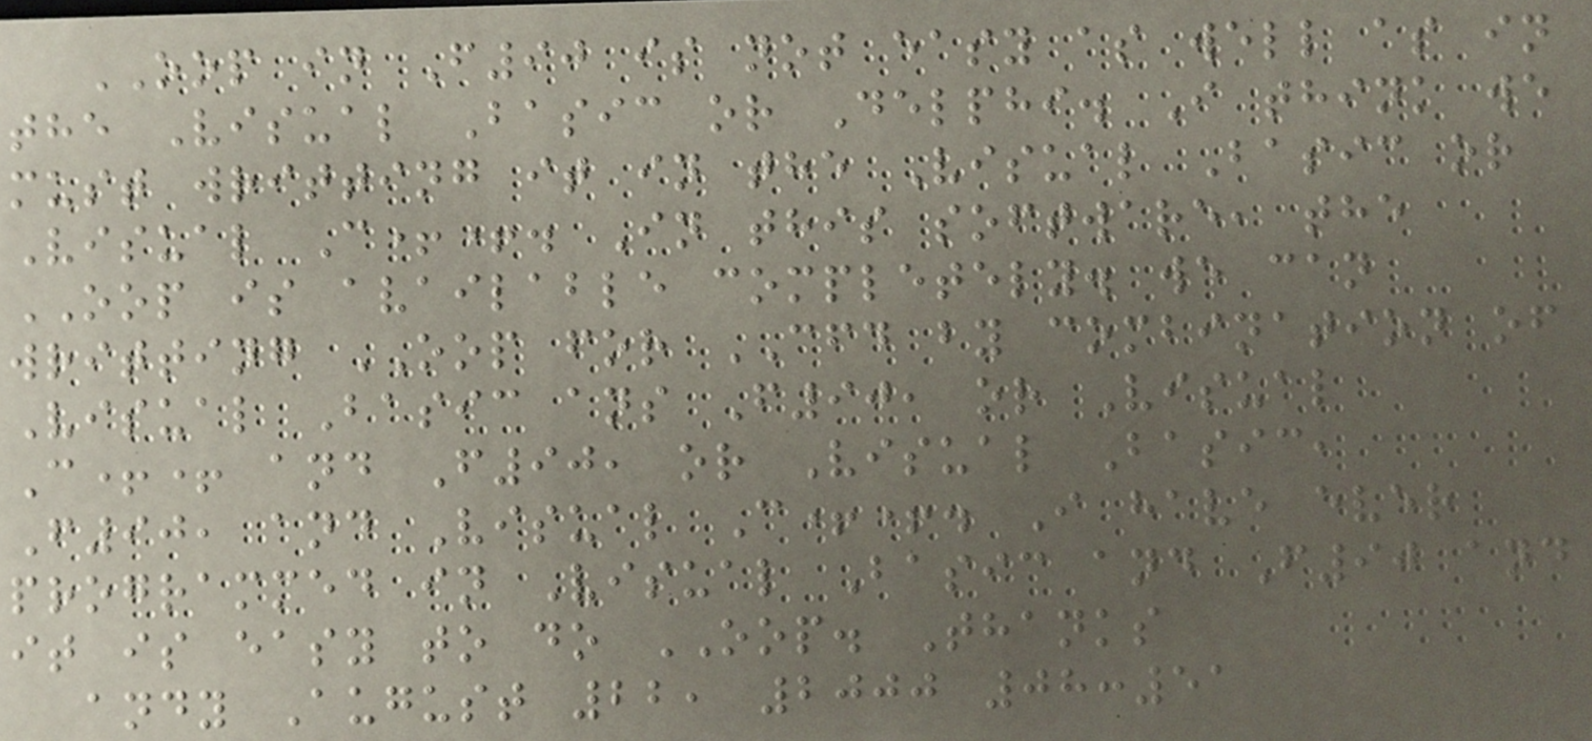OOP in F90 is not easy as well as in
the Visual Basic or Delphi. I think we
must writting it in the Visual Basic or
Visual C++. In this software, the
OOP is available completely. we can
writting OOP for CFD by combination of
Visual Basic ans F90, or Visual
C++ and F90, or Visual Basic,
F90, and Visual C++. I have ever
programmed in Visual Basic and F90 and
it is easy to do OOP. Thanks
andy August 22, 2000 08:51
